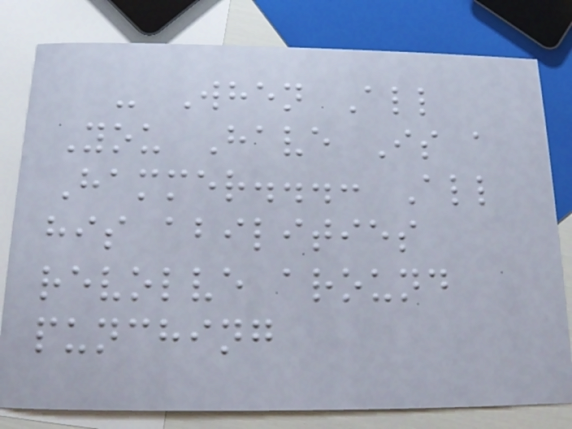- When All
You Have Is a
Hammer...: All
his abilities
revolve around
punching
